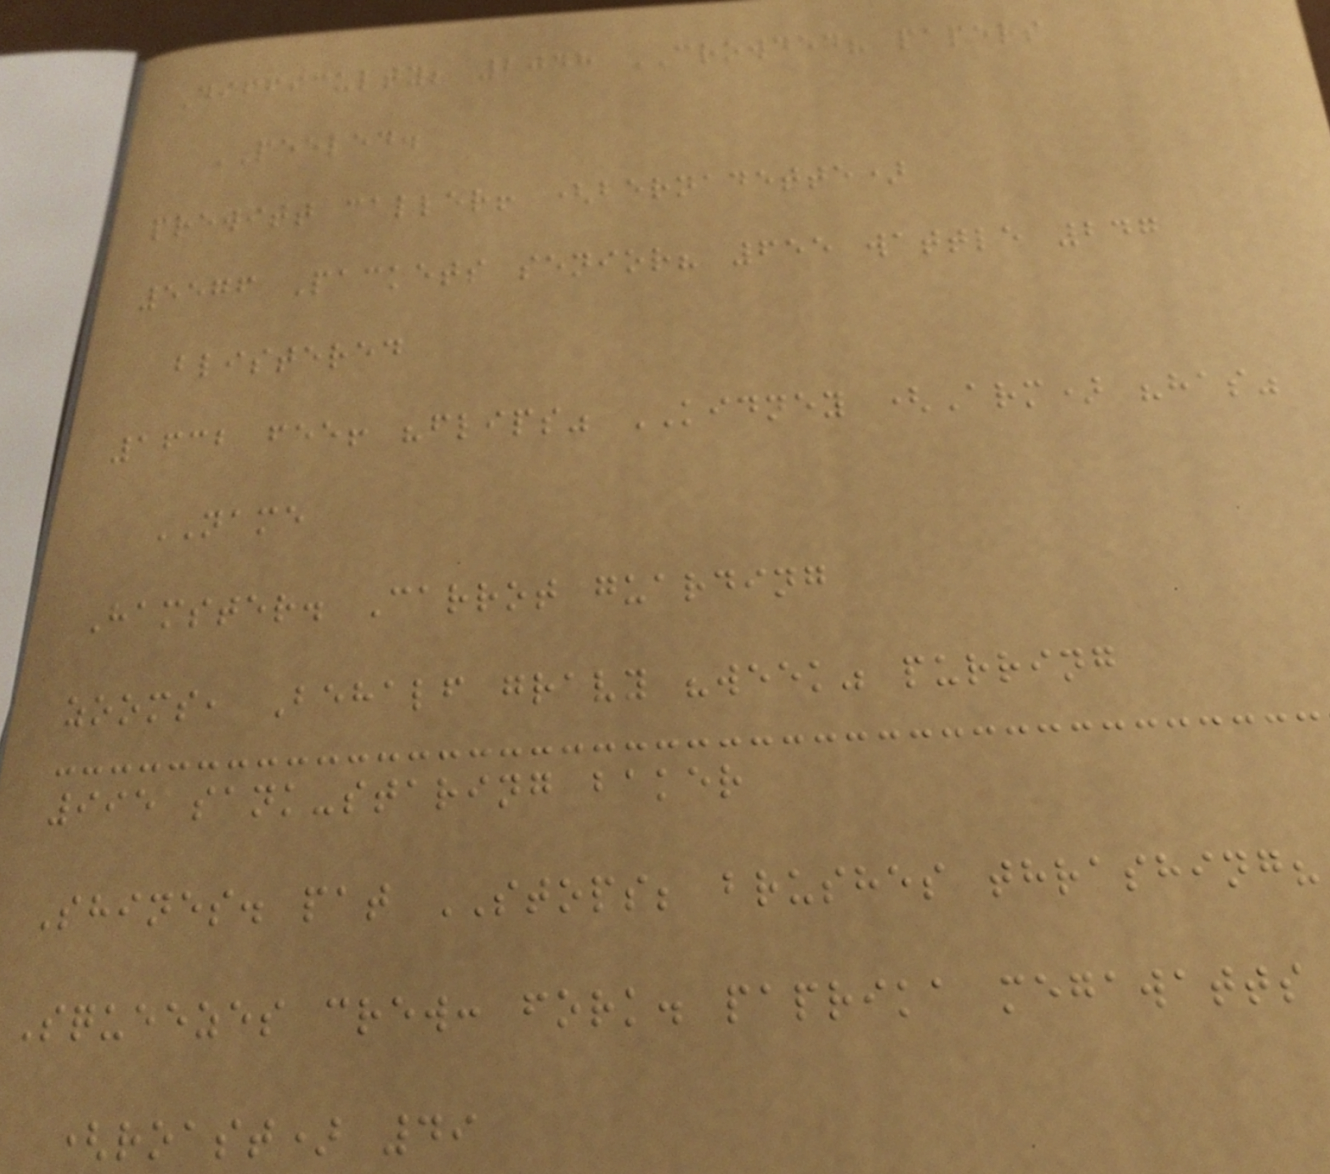Difficulty; 2048 CROWDED? papers
PEELED.
prewitt caller! (bernadette)
5576 Packets senior? 655 wattle 247
blistered
1632 fee! "flips" KIDNEY (Arm) "has"
NAME
Hamster. Carrot guarding
zooms, Behalf gravy "week" purring
995 sank-staring baker
Shines. pat STOPS; brushes thrashing?
Squeezes crew: fork. paprika megawatts
(roast) 49
